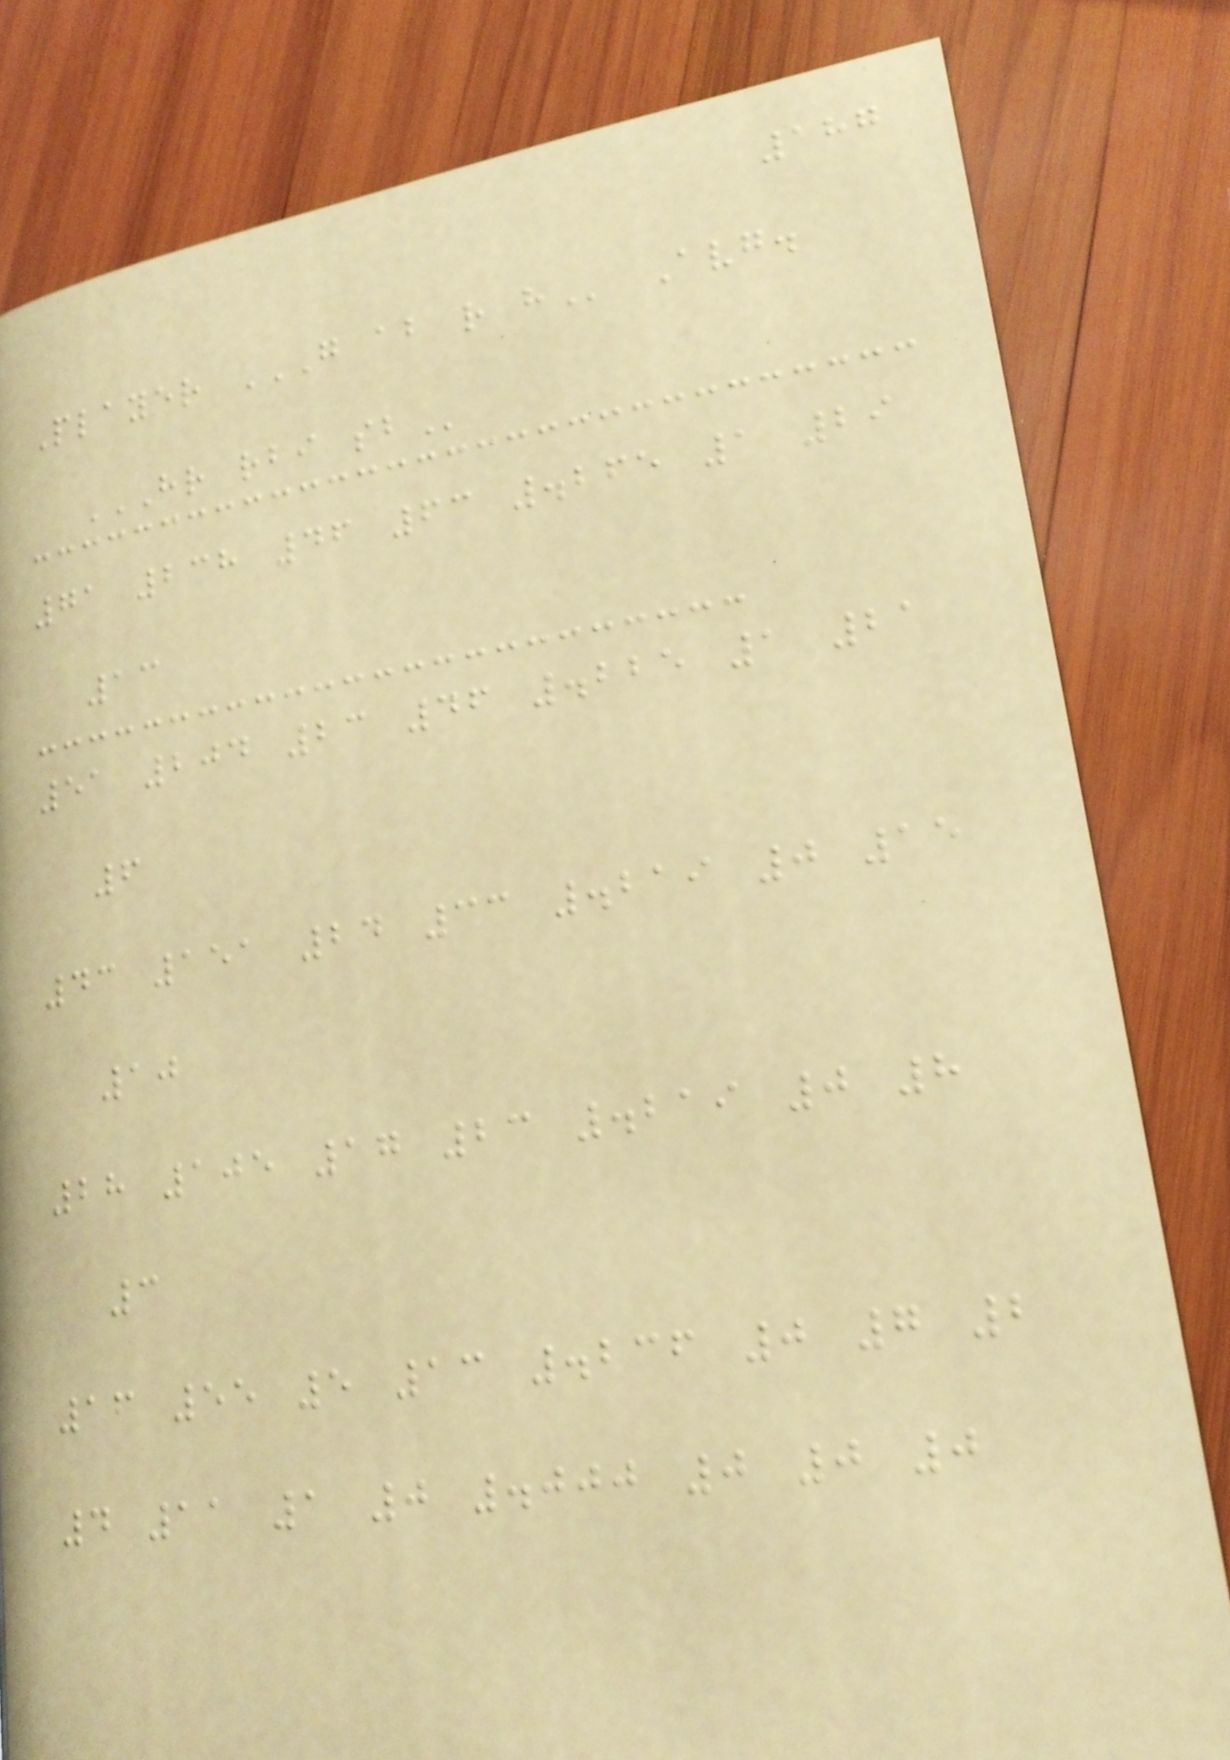187
Player G AB R H Avg.
HR RBI SB
71 238 46 63 .265 1 29
13
51 204 23 46 .225 1 21
6
43 151 24 33 .219 0 15
10
28 105 17 23 .219 0 8
3
16 55 5 13 .236 0 7 2
4 11 1 0 .000 0 0 0
